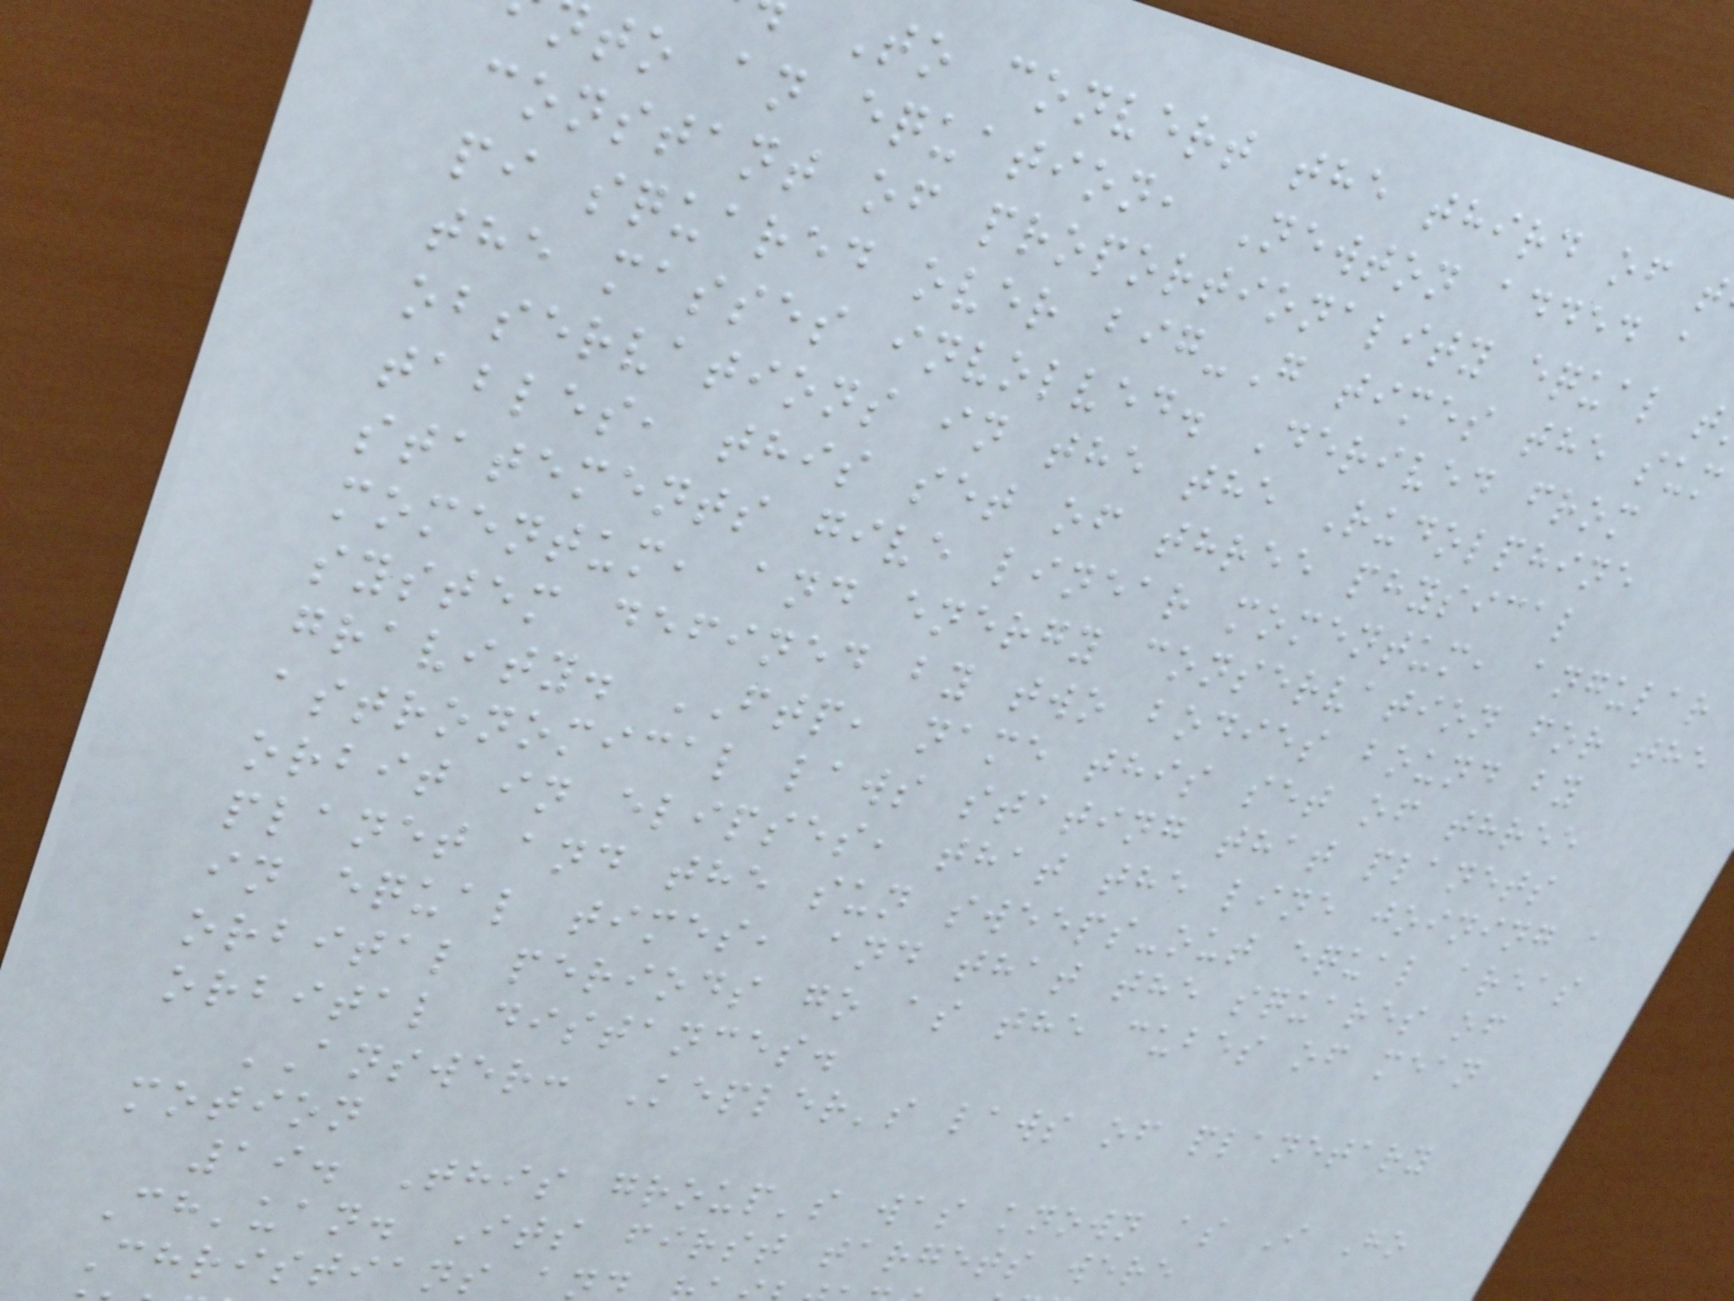To convert the third of t
to an equation, Newton added a
constant of proportionality equal t
pi squared over big-G times the sum
the masses involved. Derived from
observations in the the Rudolphine
tables, this set of three physical
statements give linear momentum, angular
momentum, and energy conservation for the
system defined by two bodies bound by
gravity. FTP, name this set of three
astronomical laws stating that planets
orbit in elipses, that the line joining a
planet and the sun sweeps-out equal areas
in equal times, and that the squares of
orbital periods go as the cubes of mean
orbital distances.
ANSWER: Kepler's laws of planetary
motion
19. This group's was known as I Ho
Ch'uan. Its first targets were
Christians a
